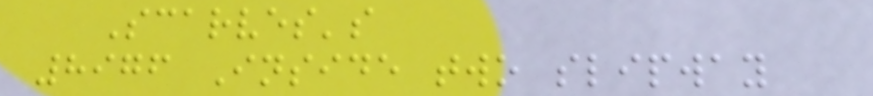Scarves's
8976 Inside two slipway
